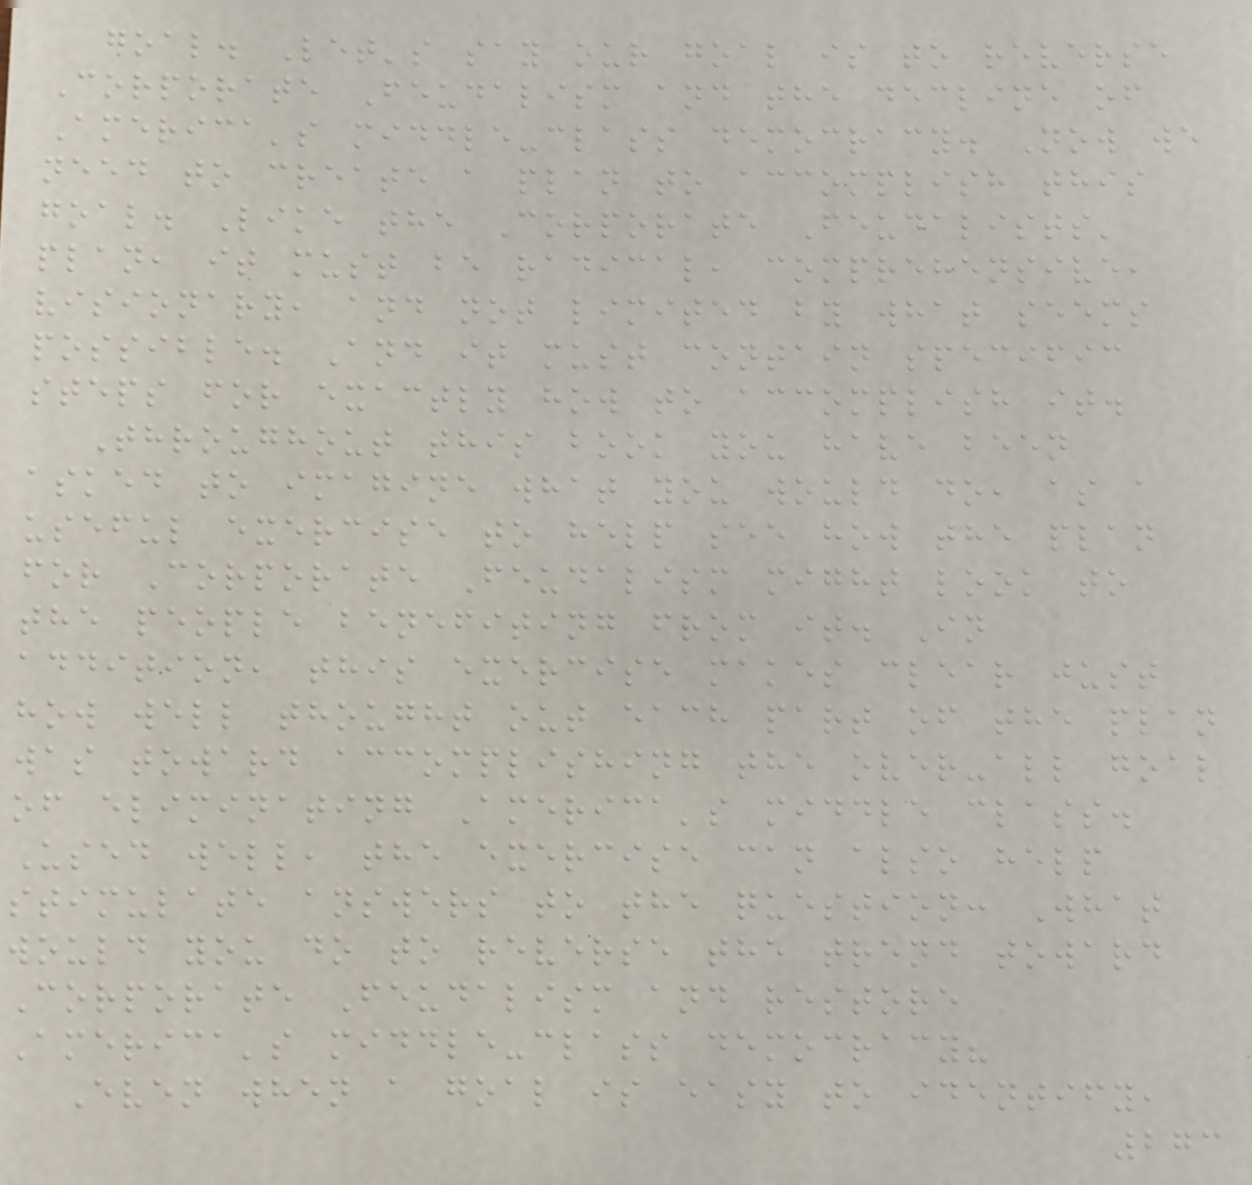goal. Let's say our goal is to reverse
Corporate Feudalism and the decline of
America's middle-class democracy. Now we
need to create a plan to accomplish this
goal. Like the Corporate Feudalists'
plan, it must be radical, comprehensive,
visionary, and not limited by what seems
possible. And it must contain specific
steps for exactly how to accomplish it.
Throughout this book you have been
asked to imagine what you would do, as a
useful exercise to help see how the plan
for Corporate Feudalism might look to
the people benefiting from it. In
addition, this exercise makes clear just
how well thought out each part of the plan
was toward accomplishing the over-all goal
of eliminating America's middle class.
Used well, the exercise can also help
stimulate answers to the question: What
would you do to reverse the trend toward
Corporate Feudalism and restore
America's middle-class democracy?
Even when a goal is easy to identify,
273
